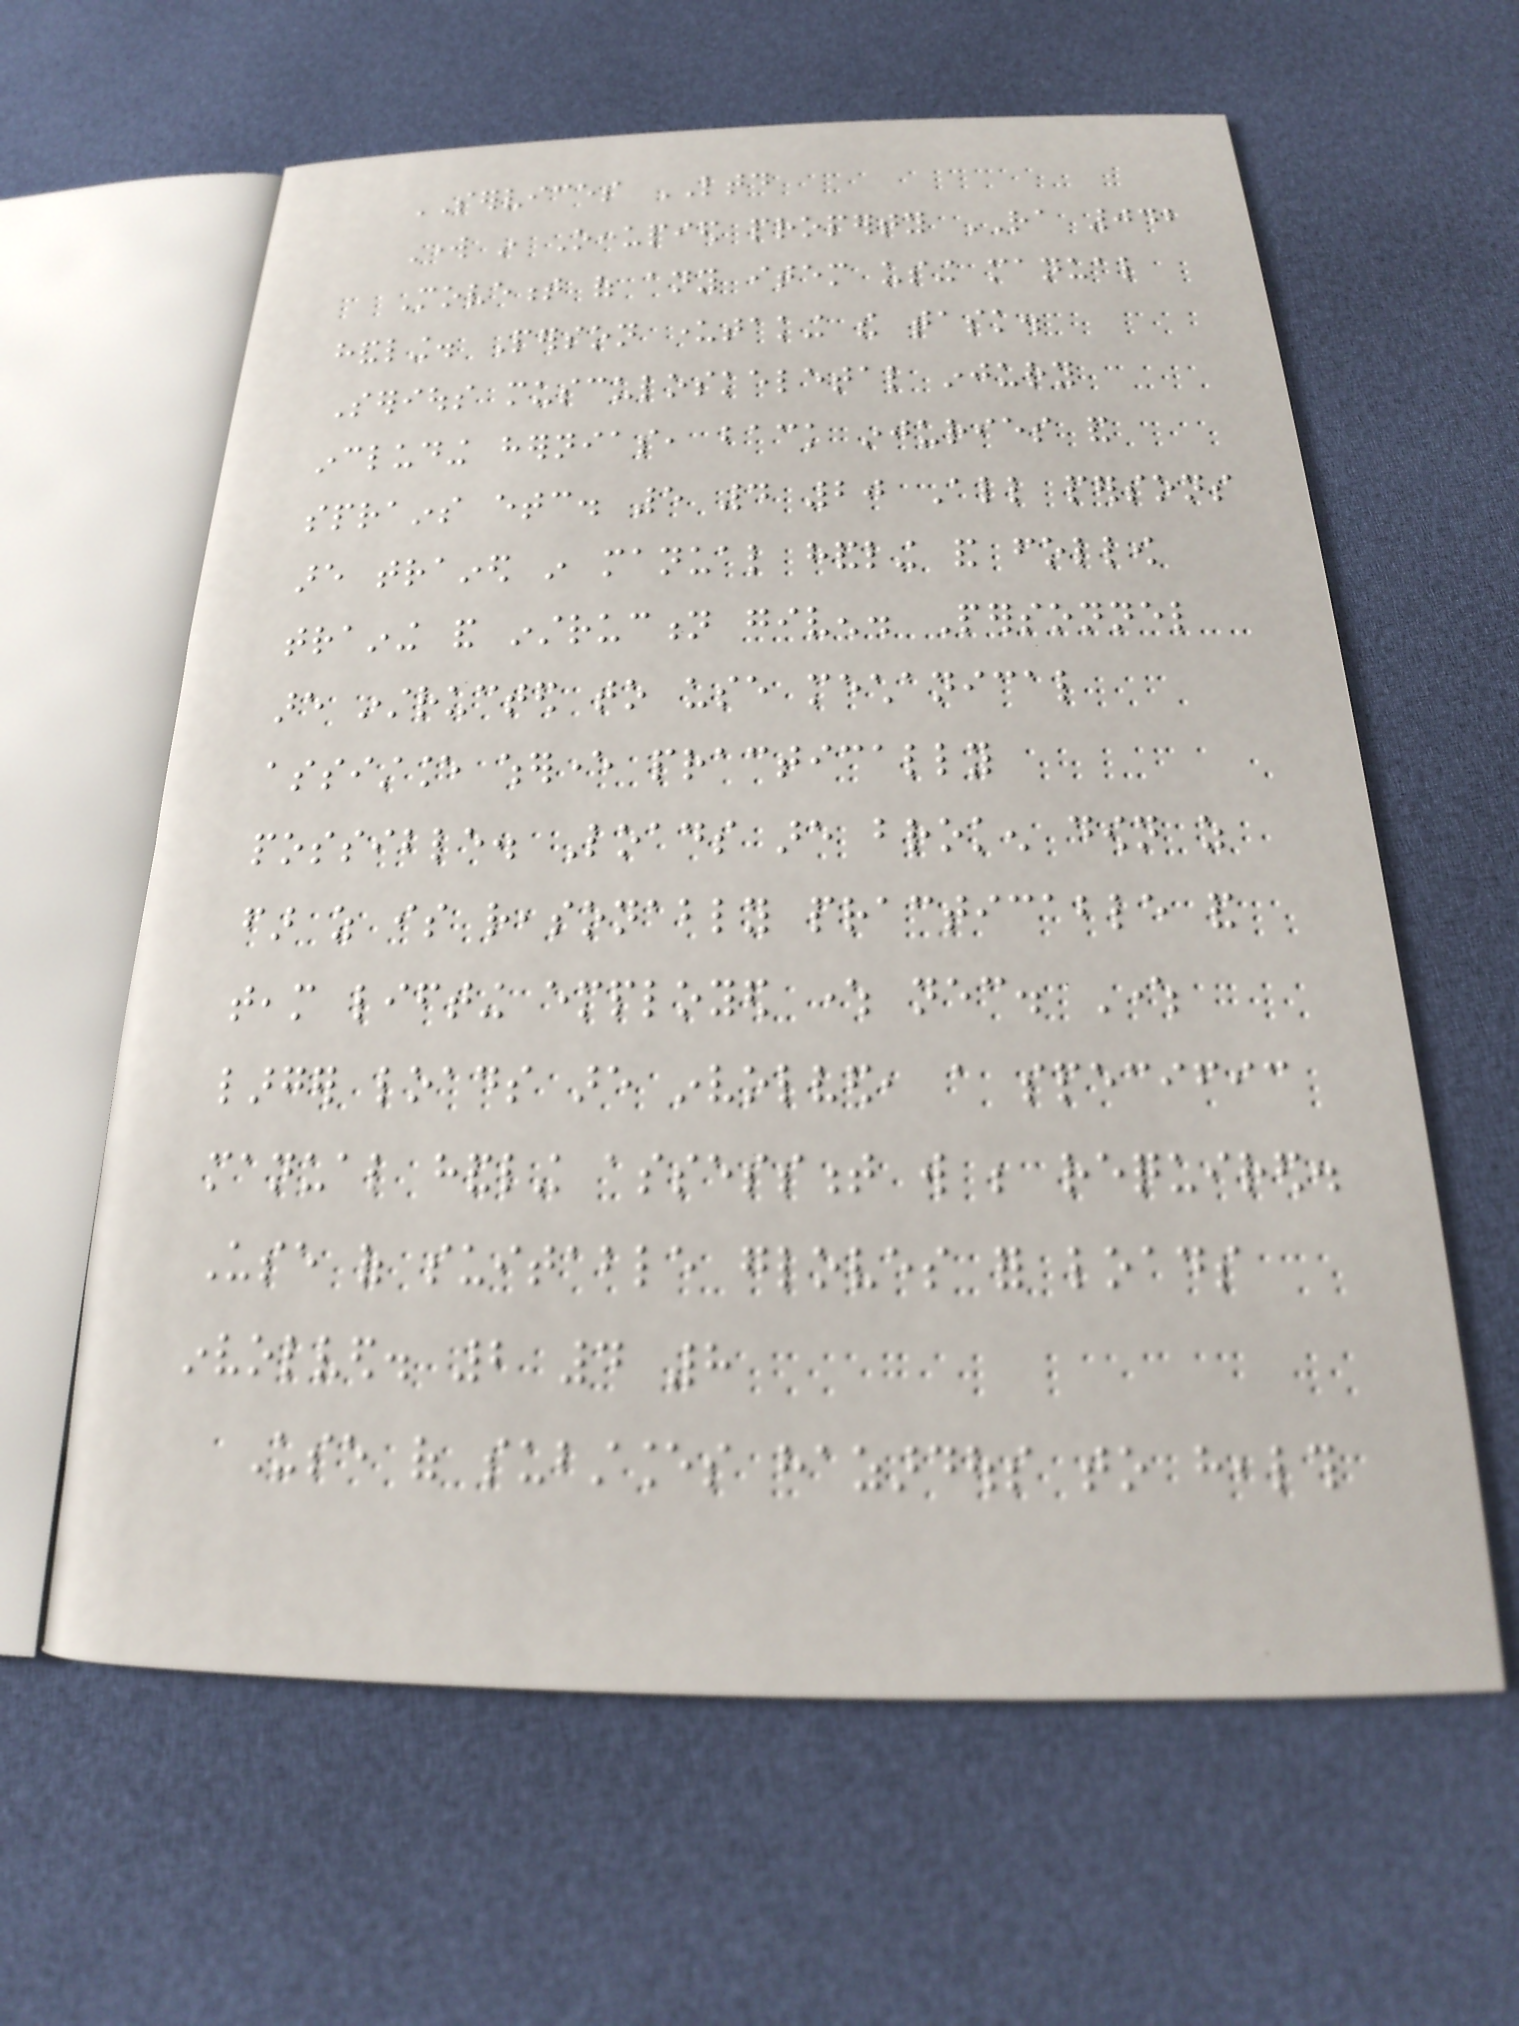SERVICES LTD
Work in Occupied property RA 042
Movement of any item using manual
handling. Person undertaking the task.
Serious musculoskeletal injury
including hernias, back injuries and
sprains etc. 5 4 20 All persons
are trained in manual handling and follow
training and instruction given. Personnel
are instructed to use mechanical
assistance wherever practically
possible. Loads are broken down as
far as is reasonably practicable and
team lifting employed where necessary. Where
larger loads are involved, a specific
manual handling assessment will be required.
Use of suitable gloves for loads
involved. 2 4 8
Use of substances hazardous to health
